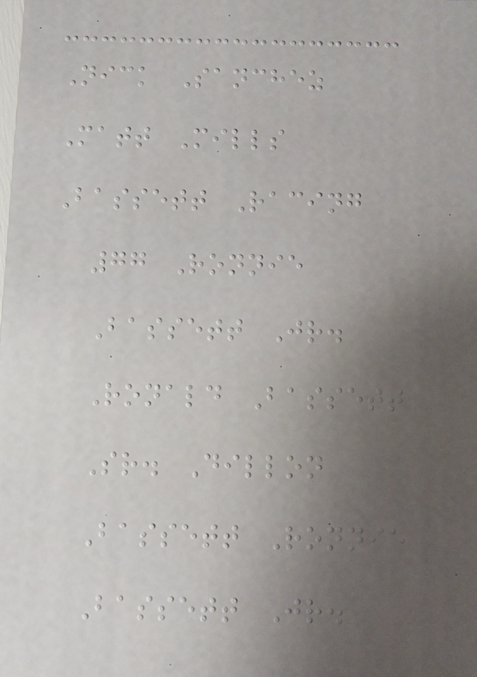Nick Sanchez
Matt Mills
Bassett Racing
77 Ronnie
Bassett Jr.
Ronald Bassett
Sr. Dillon
Bassett Ronnie
Bassett Jr.
